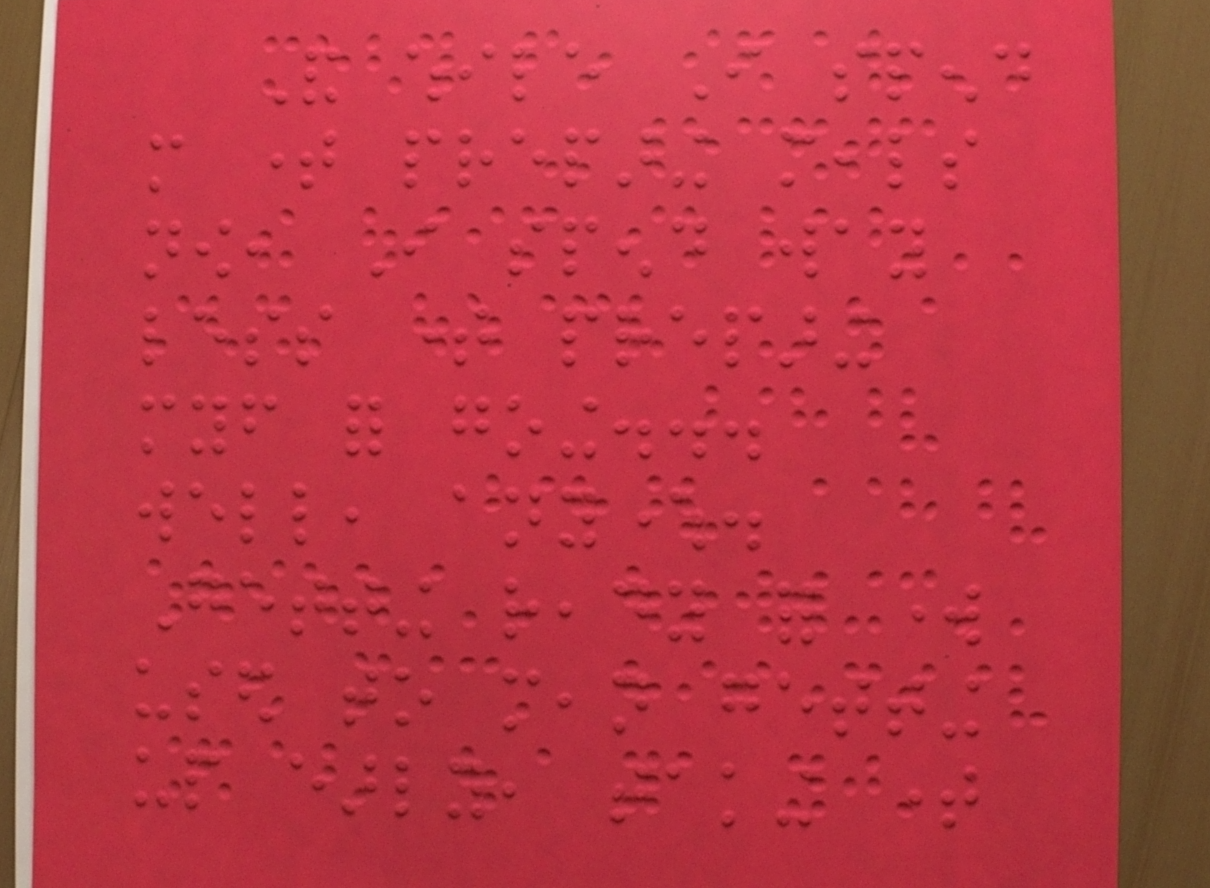And while I spend
more time preparing meals
now, I spend way
less time preparing
myself for going...
well, anywhere.
Getting ready for work
used to mean getting
up early, taking time
